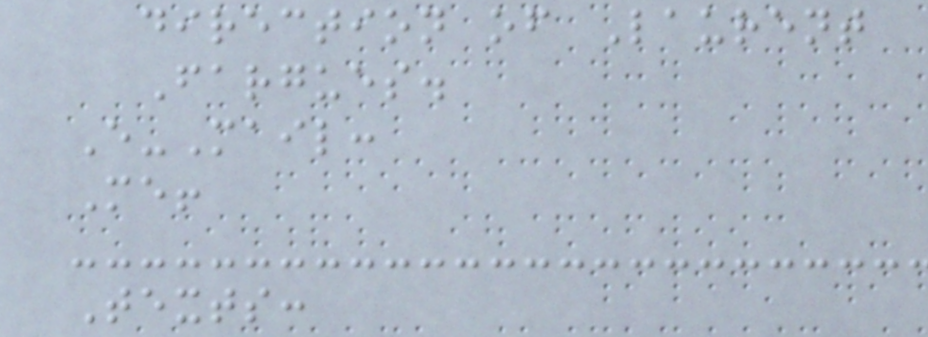direction of Laurent
Fargues.
E-Mail:
Me!
Texts:
